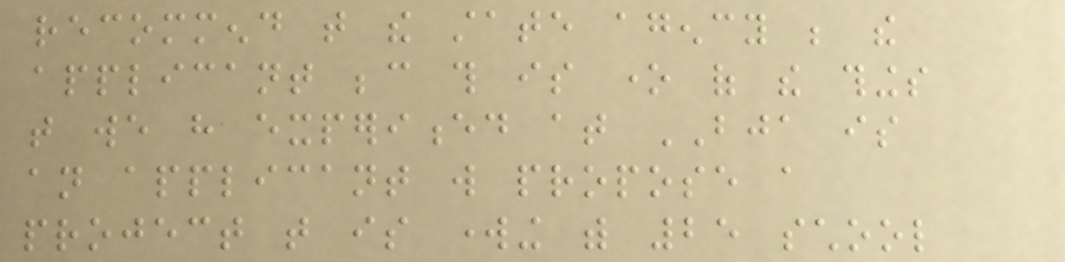recommend that the state agency be the
applicant because this is one of the things
that we have experienced at BJA is
an applicant will propose a
project that is working with 25 school
